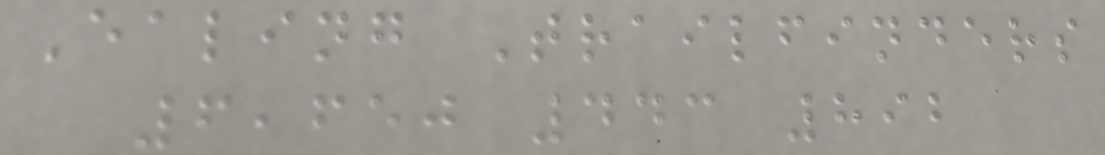Ealing Trailfinders
6,650 443 892
